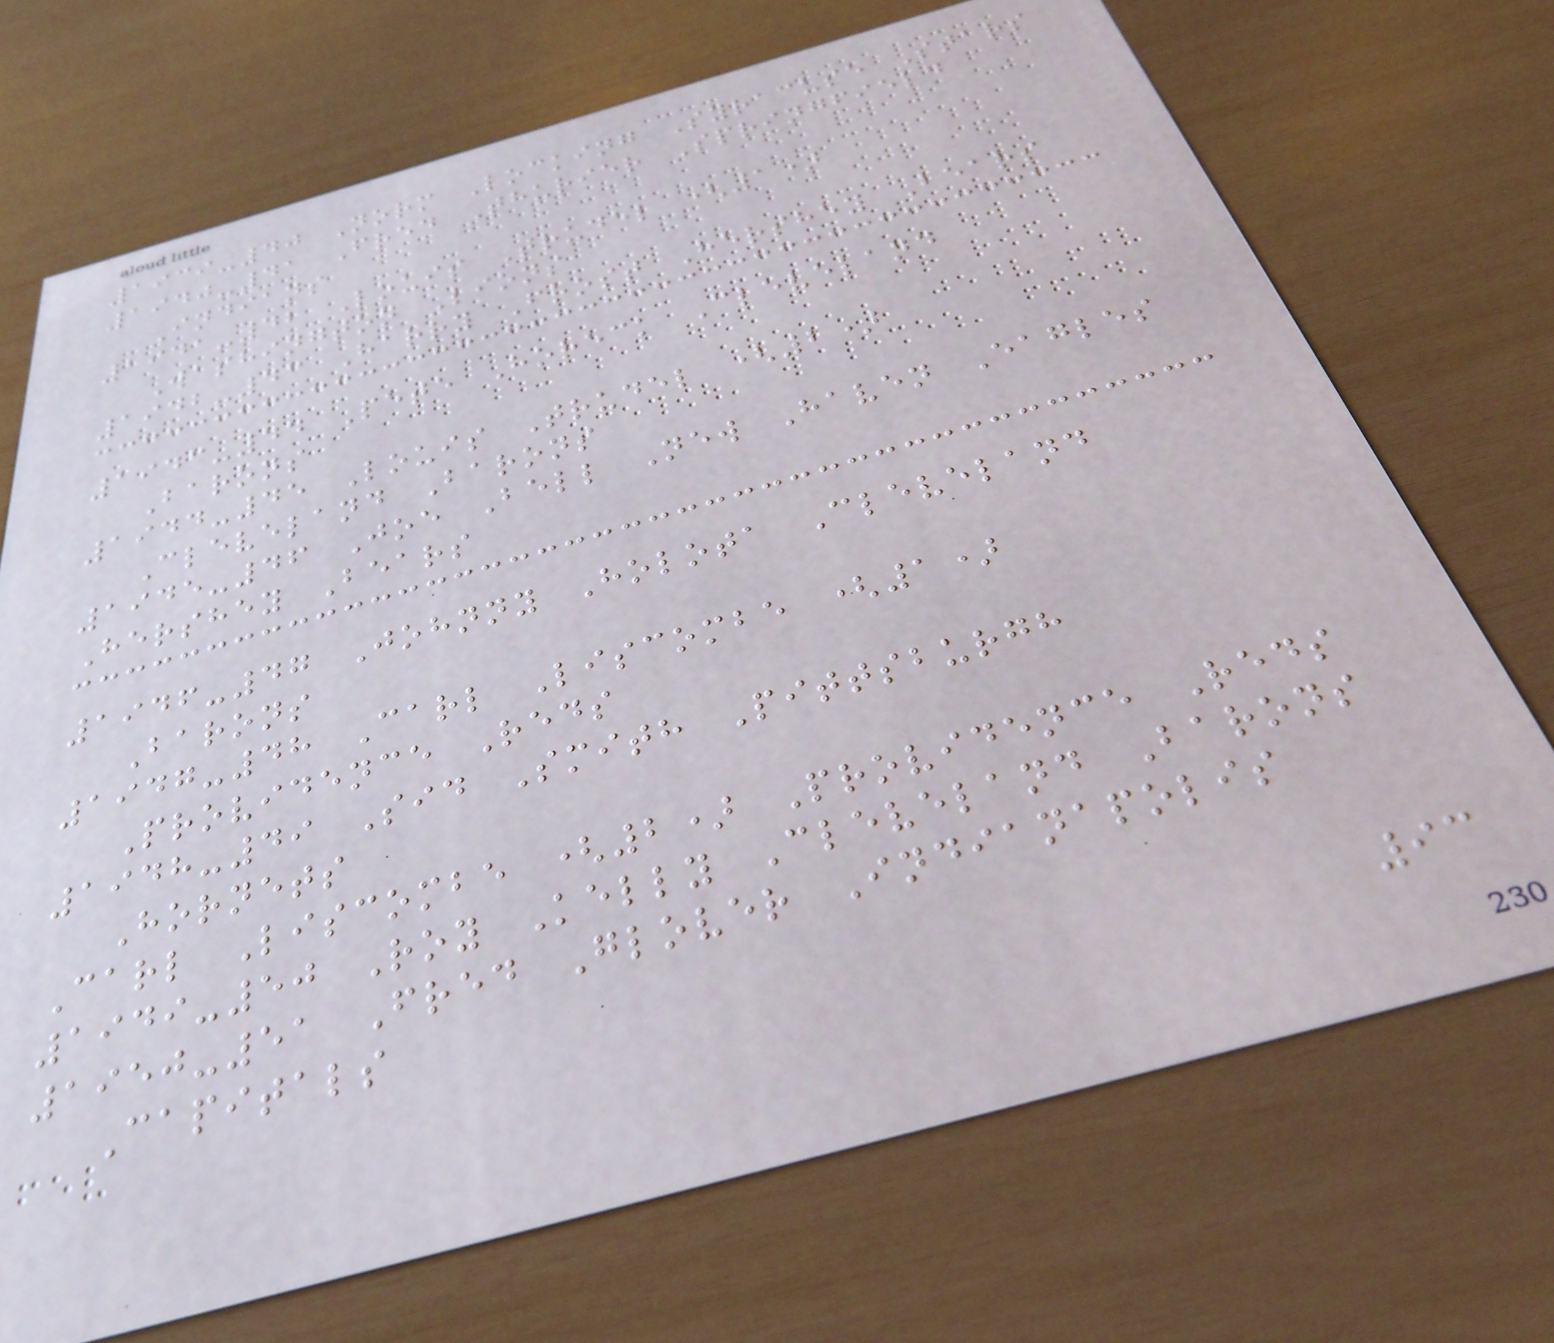1939-40 Norm Locking Syracuse Stars
1940-41 Fred Thurier Springfield
Indians
1941-42 Louis Trudel (1)
Washington Lions
1942-43 Harry Frost Hershey Bears
1943-44 Pete Horeck Cleveland
Barons
1944-45 Louis Trudel (2)
Cleveland Barons
1945-46 Joe Bell New Haven Eagles
Hershey Bears
1946-47 Johnny Holota Cleveland
Barons
1947-48 Carl Liscombe (1)
Providence Reds
1948-49 Sid Smith Pittsburgh
Hornets
Carl Liscombe (2) Providence Reds
1949-50 Roy Kelly Cleveland Barons
1950-51 Fred Glover Indianapolis
Capitals
93
